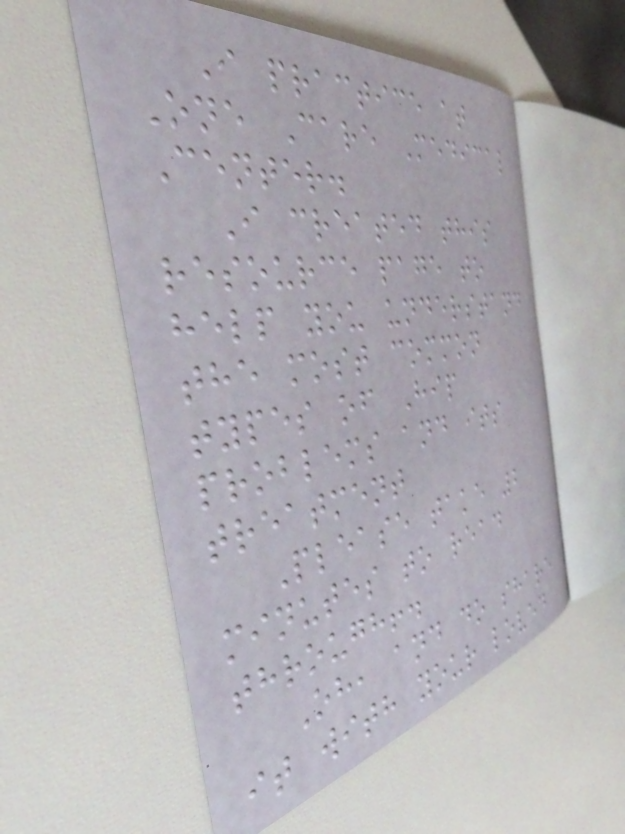I practice at
One Care Medical
Center.
I created this
resource page to
help you understand
the most common
types of Hip
problems and its
treatment
Please take 2
minutes to read
through!.
Oh, and do share
it with your loved
